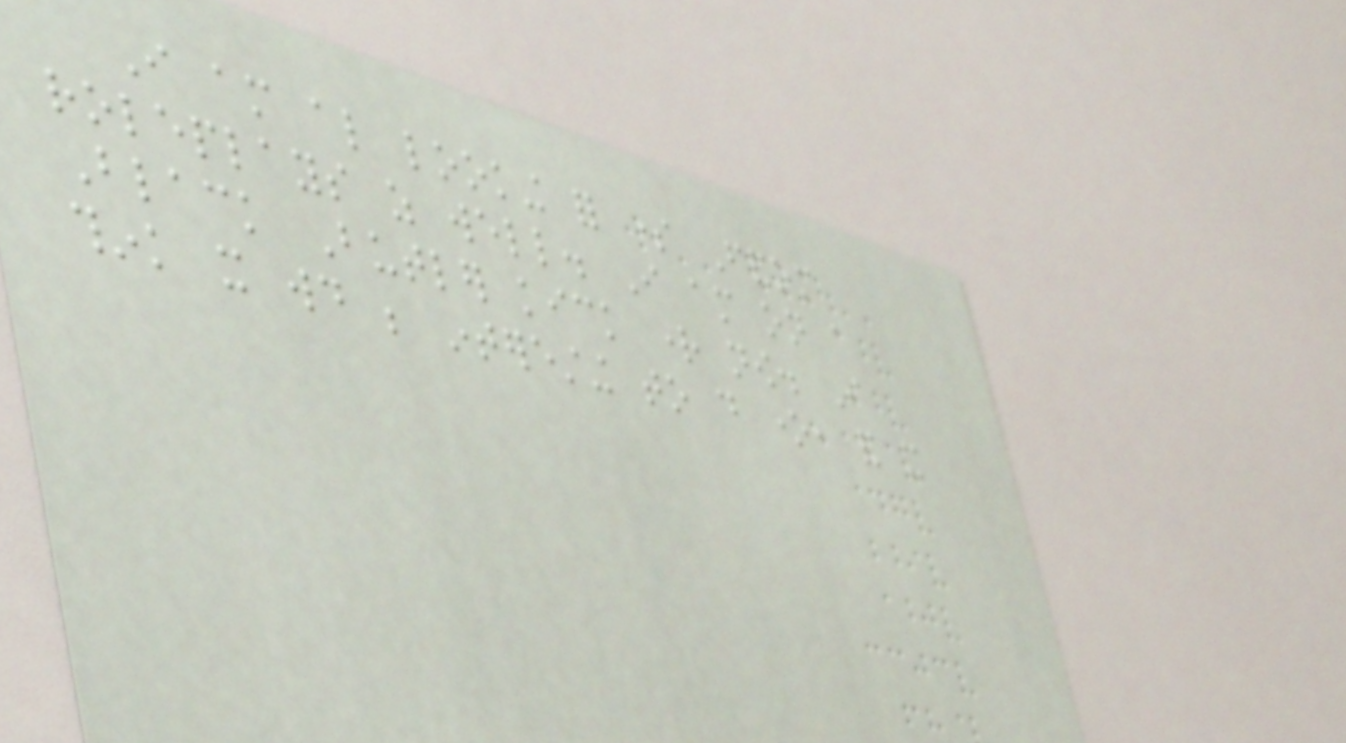I am also looking for some Fandom
roleplays as well. I am on a
Black Butler kick right now. I
think it would be interesting to do one, and it
